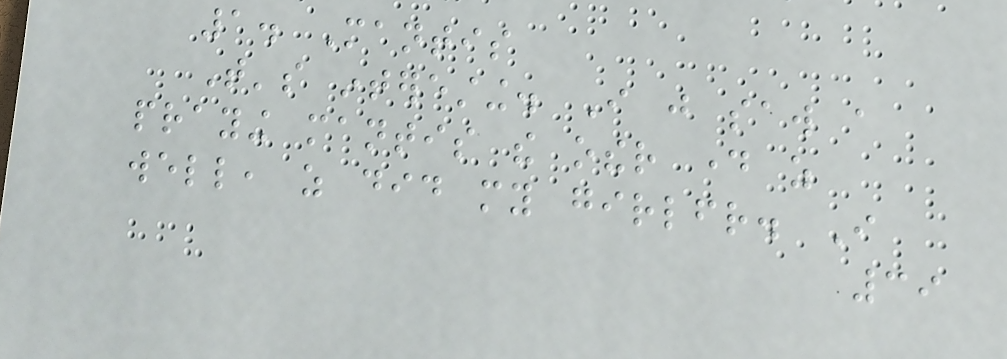1. Mantis
That's interesting. I just saw a
praying mantis the other day as
well, as did my girlfriend. I
39
